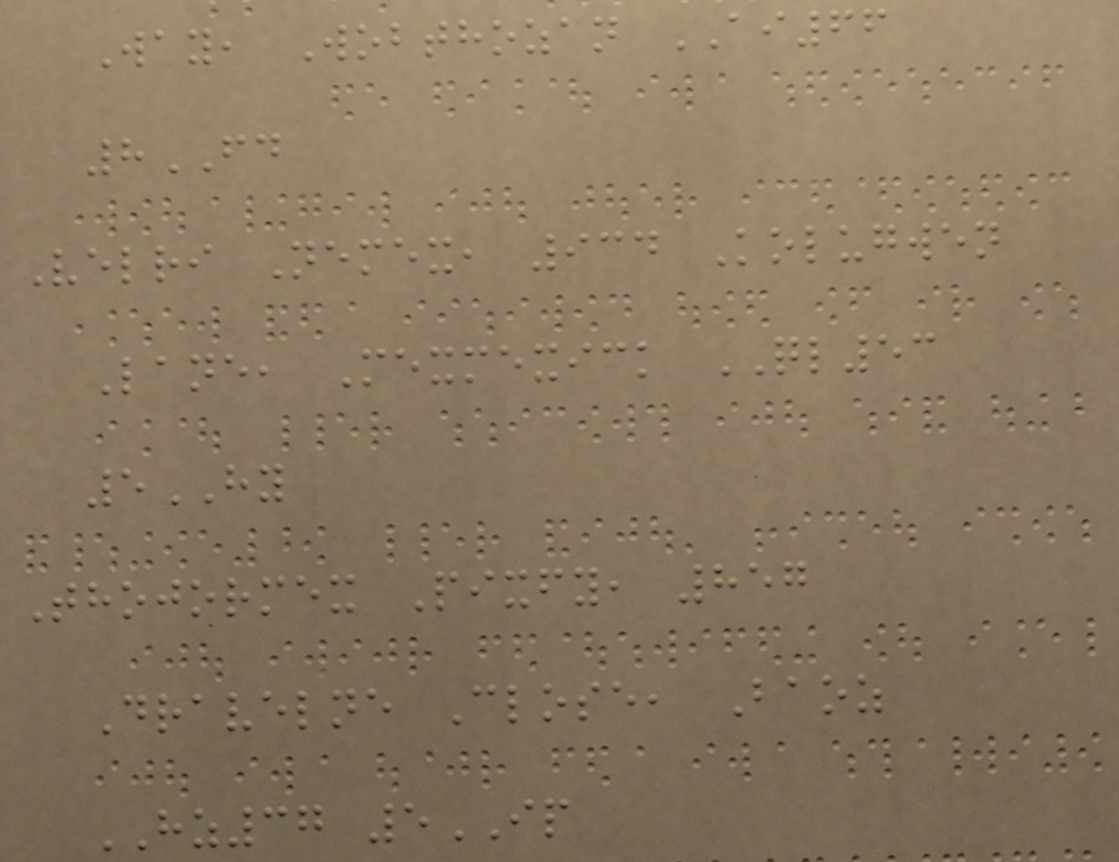Way, Wobthozan AI66
8FD
Velri Nemex, 934 Kolugwen
Lane, Mexmexick QL53
5HY
Thojormex Pixfy, 857
Dravelne Close, Baoz
HZ37 5IP
